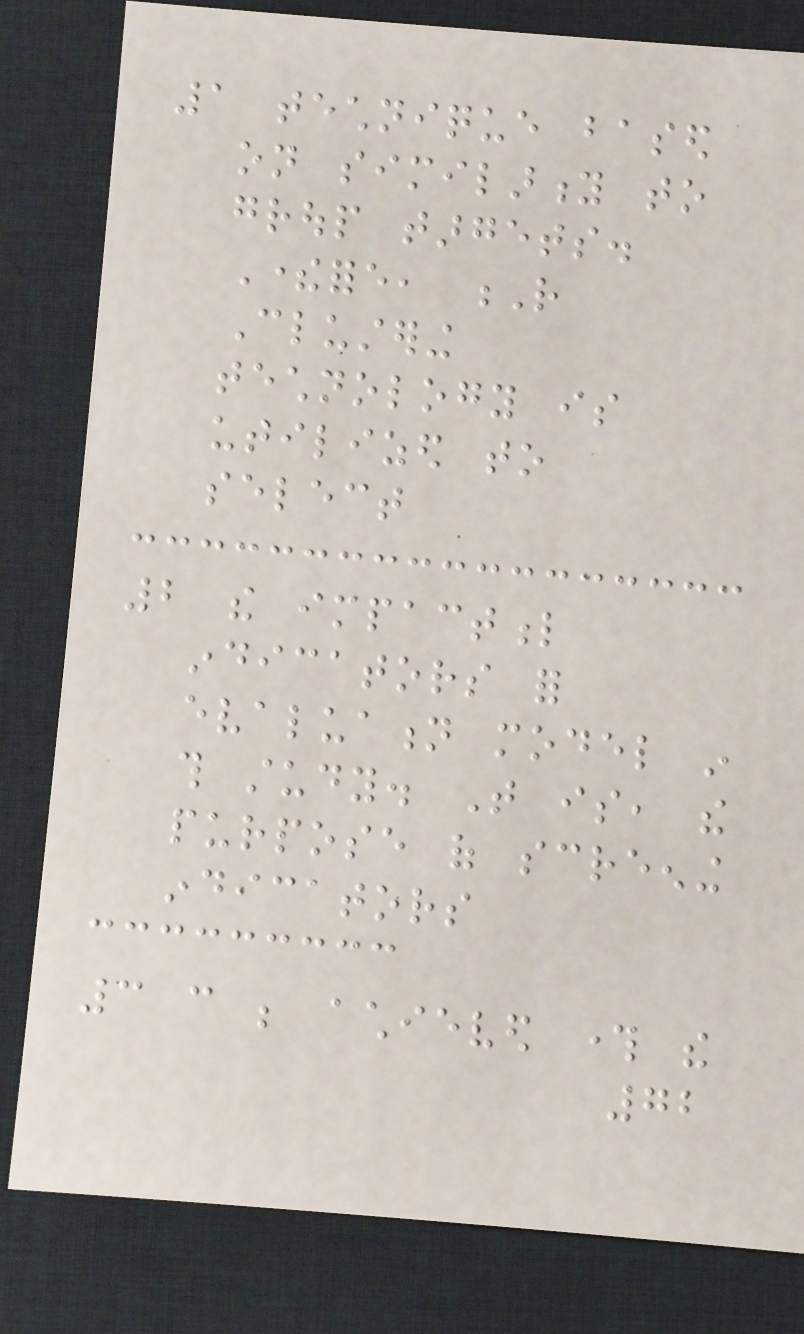1 technique based
on similarity to
group targets.
Therefore, R
Clustering
technology is
utilized to
select
2 the impactful
indicators for
evaluation model in
this study. That is, the
purpose of screening
indicators
3 can be achieved through the
72
